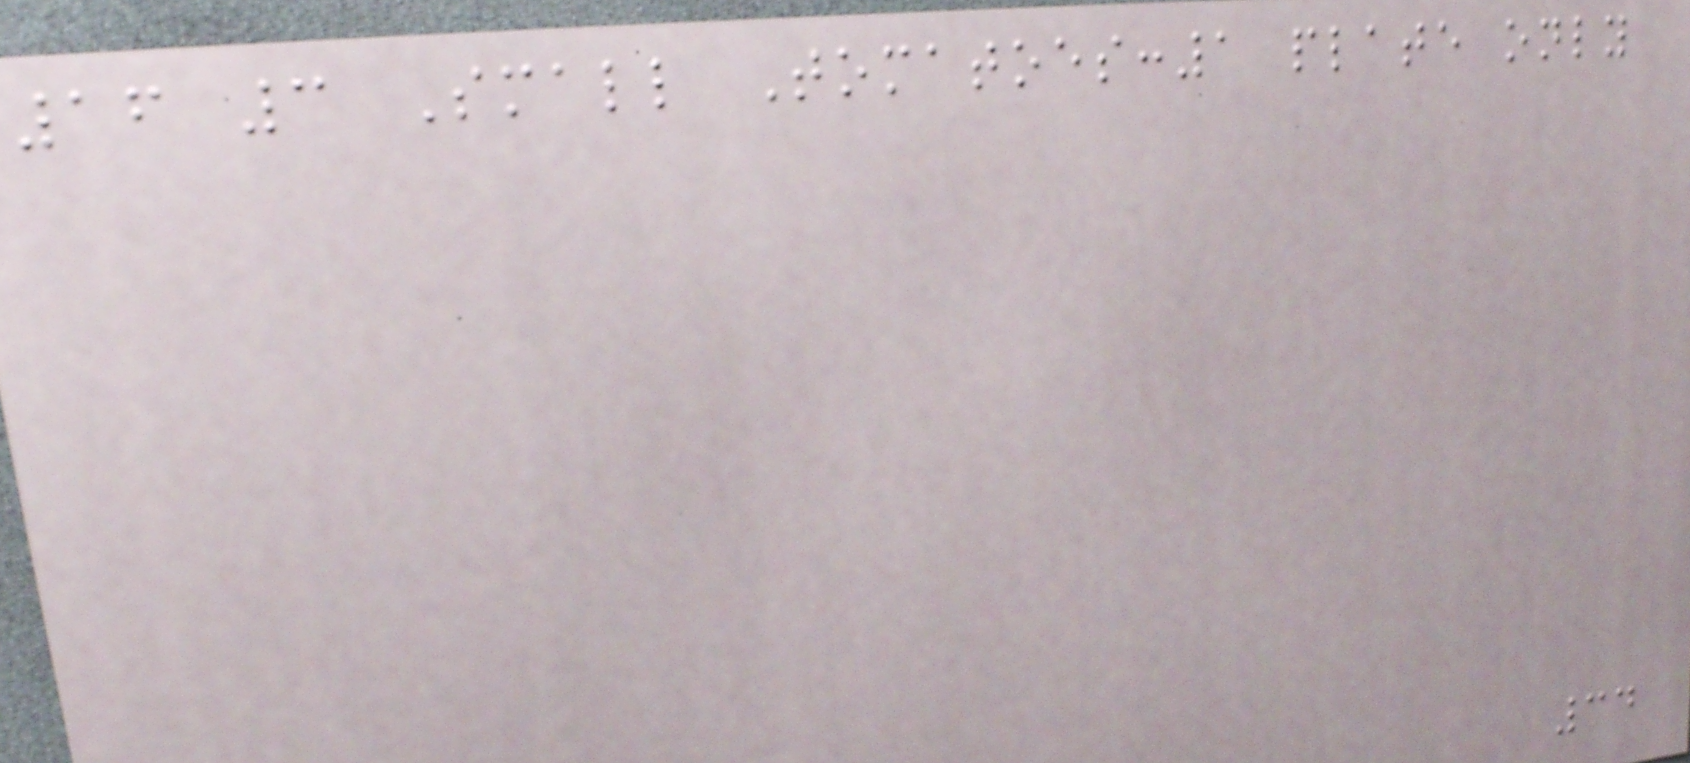16 3 Small Tomatoes:1 plate only
34
